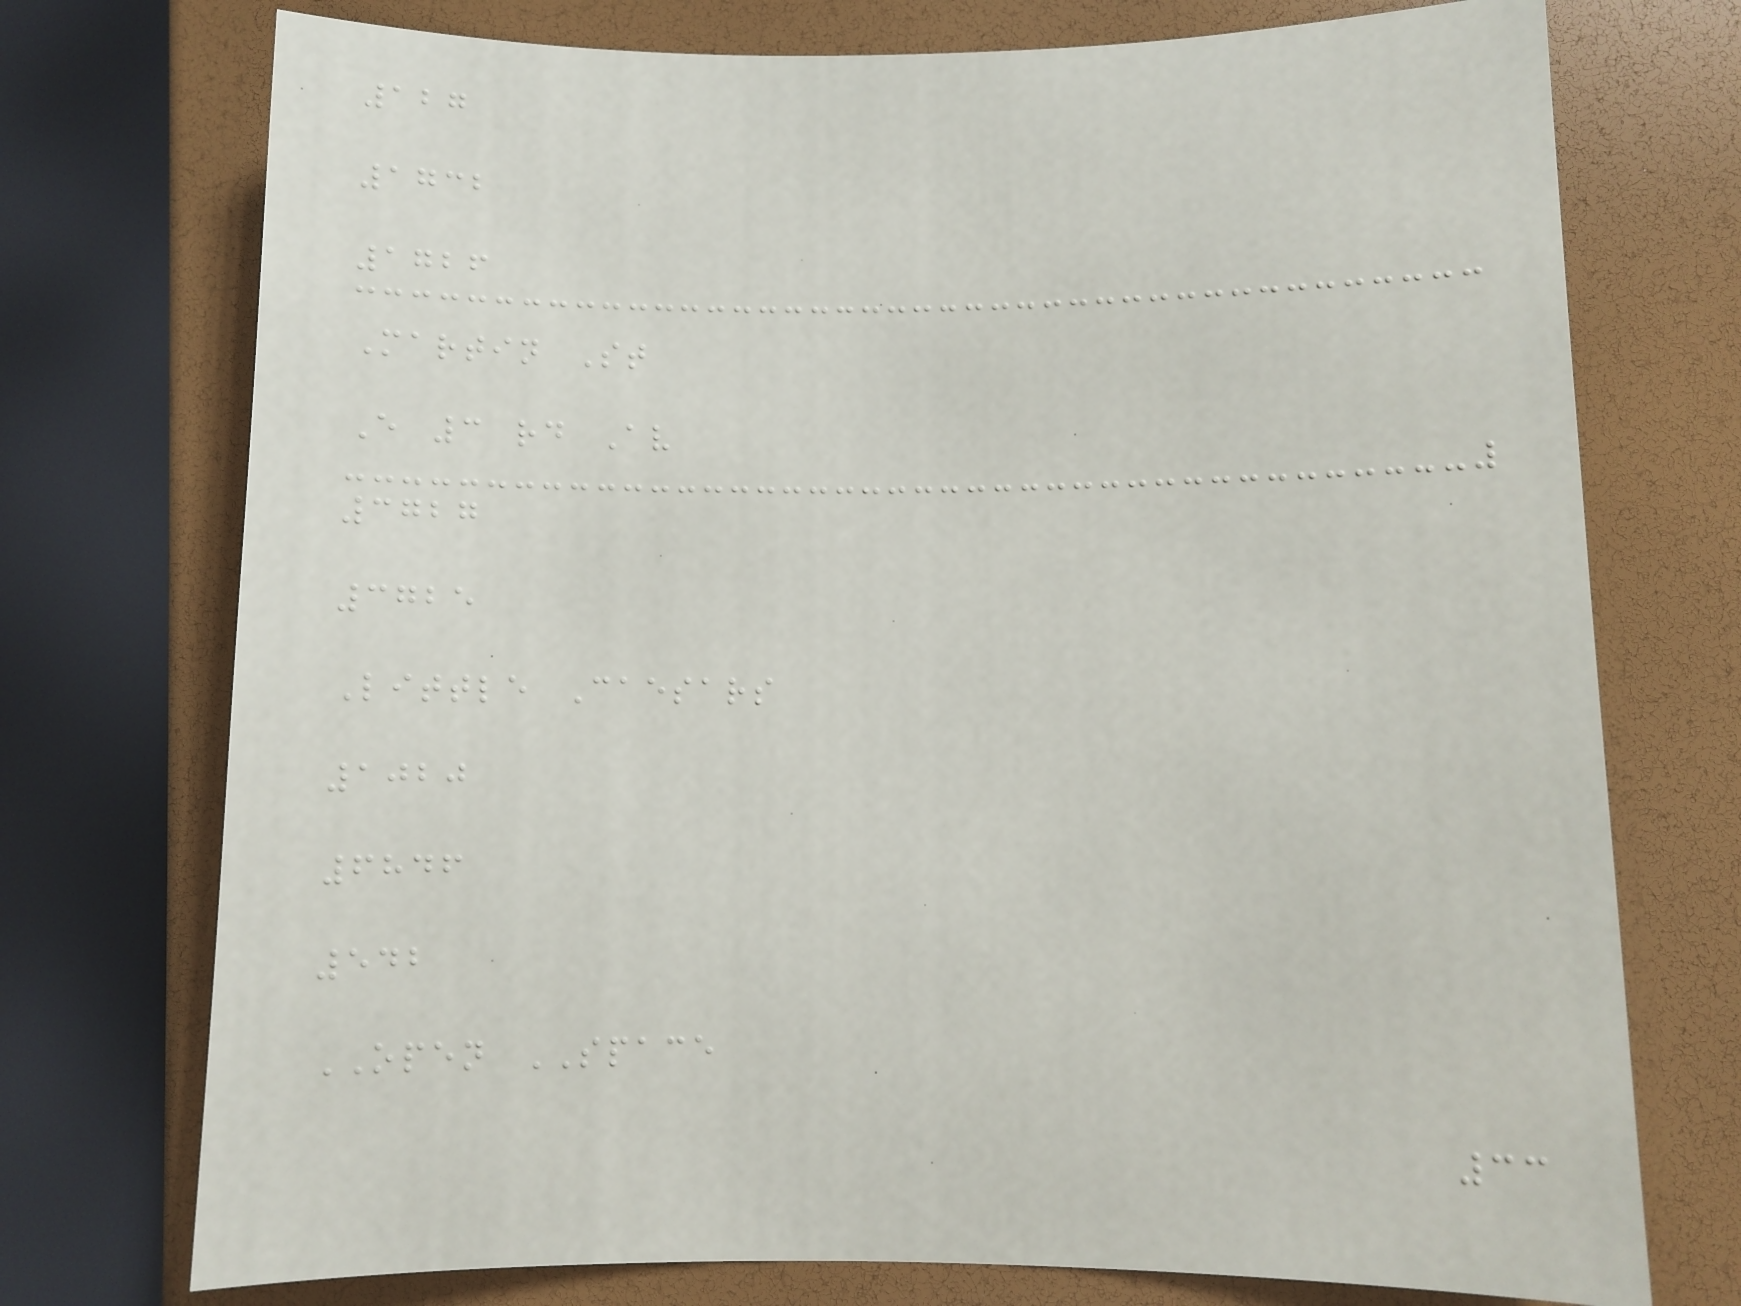127
1732
1726
Martin St
E 3 rd Av
3727
3725
Little Caesars
1020
6846
542
OPEN SPACE
33
